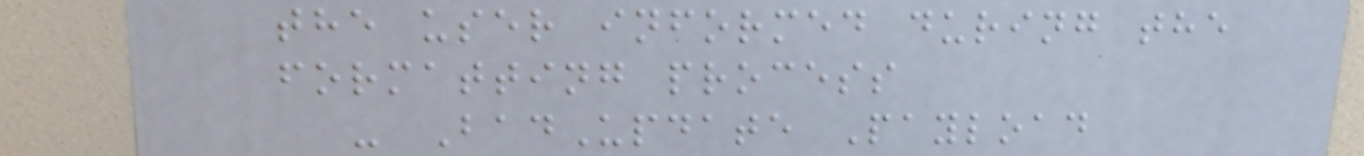the user informed during the
formatting process
- BadUpdate Payload
